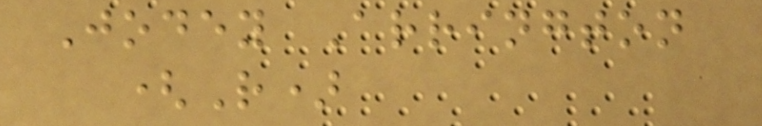Jodey Arrington
(R)
